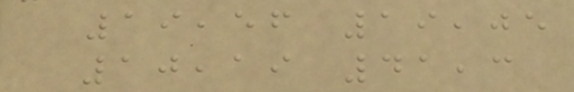19,56 19,05
10,19 41,3
